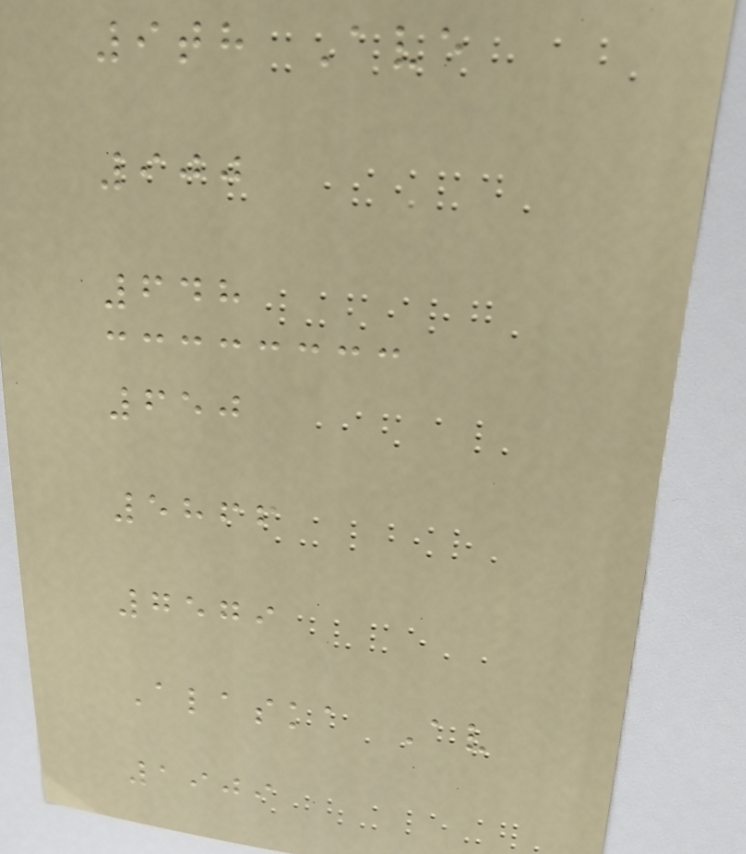9th Ave
900
648
650
5866
7579
Alaska Av
1909
